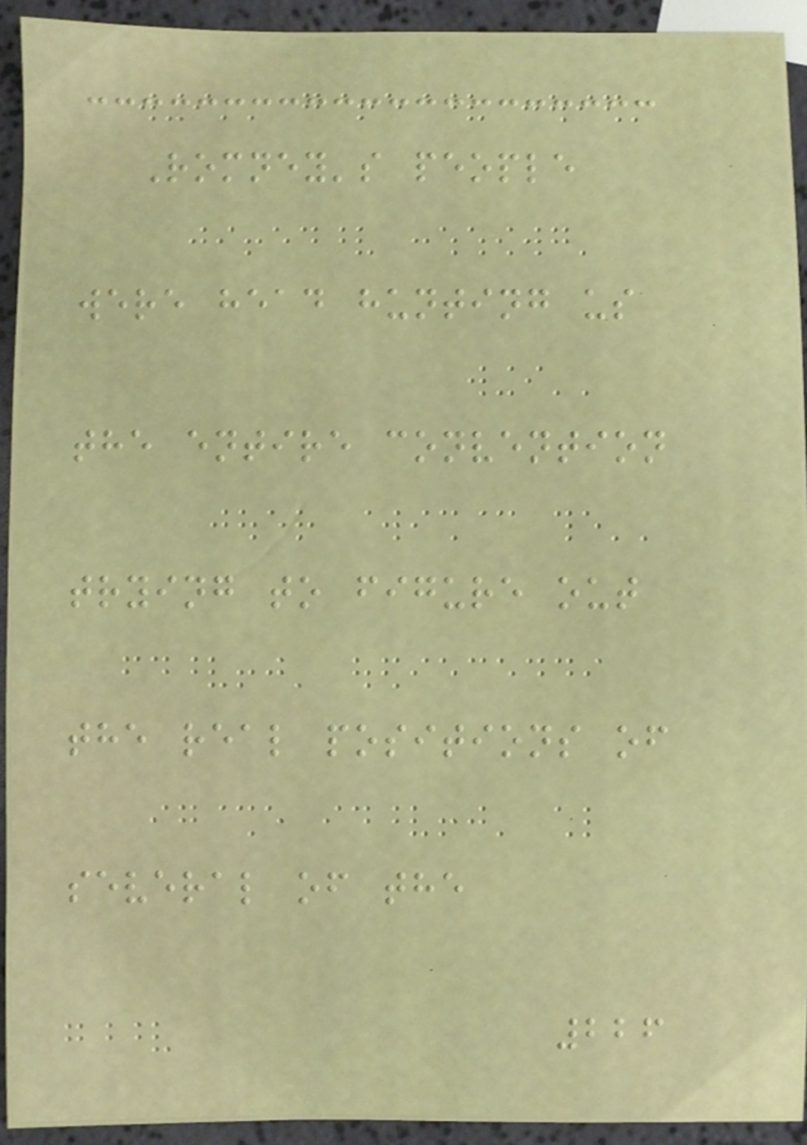Romney's people
were head hunting us
the entire convention
trying to figure out
the real positions of
several of the
226
